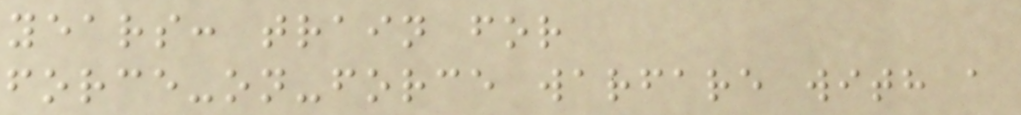years: train for
force-on-force warfare with a
